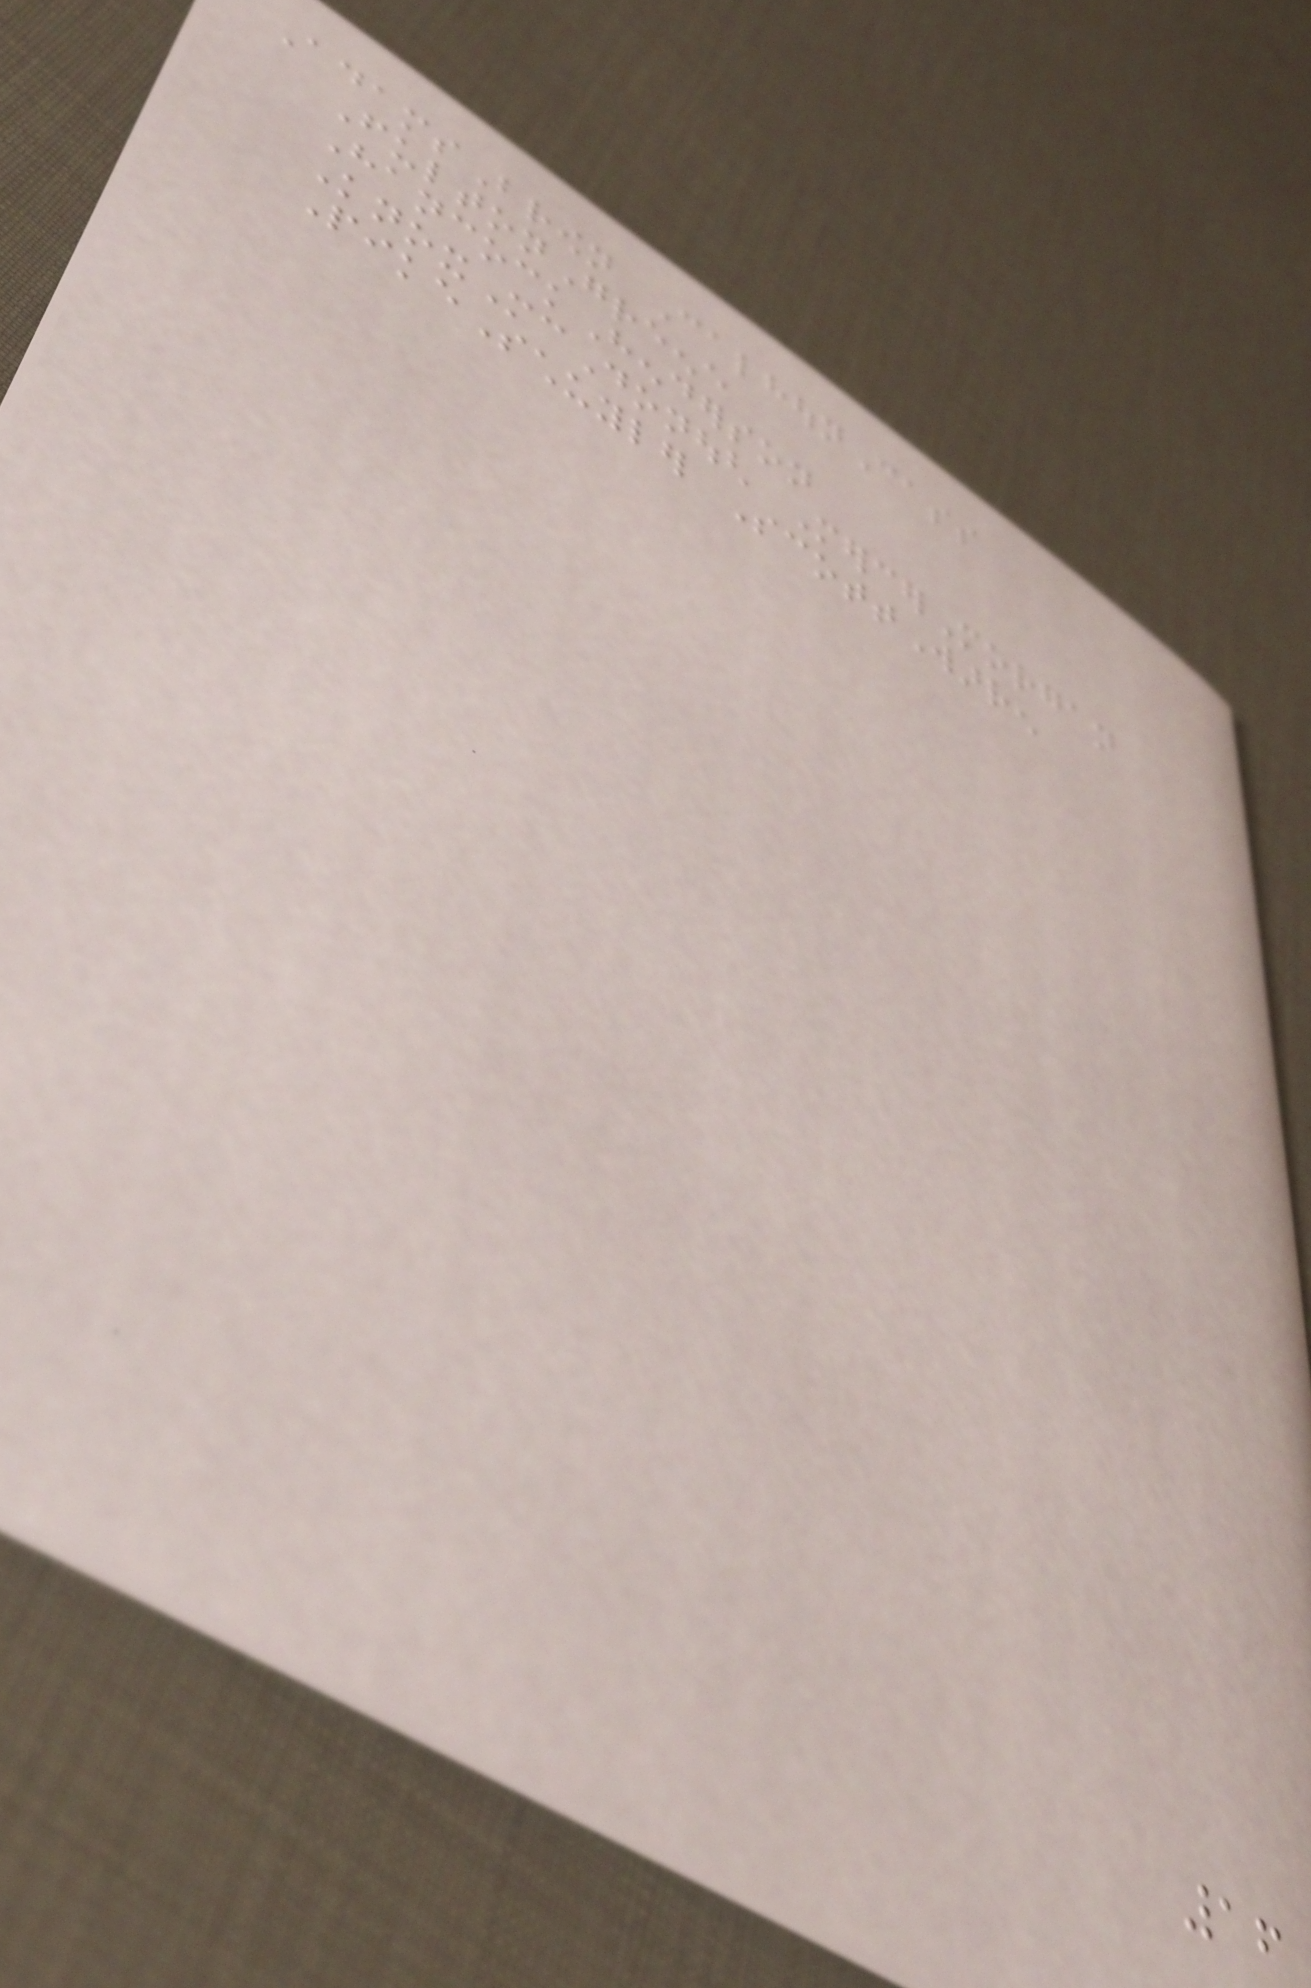AdamsBrown CalhounCass
FultonGreene
HancockHenderson
KnoxMcDonough MercerMorgan
PikeSchuyler ScottWarren
16
